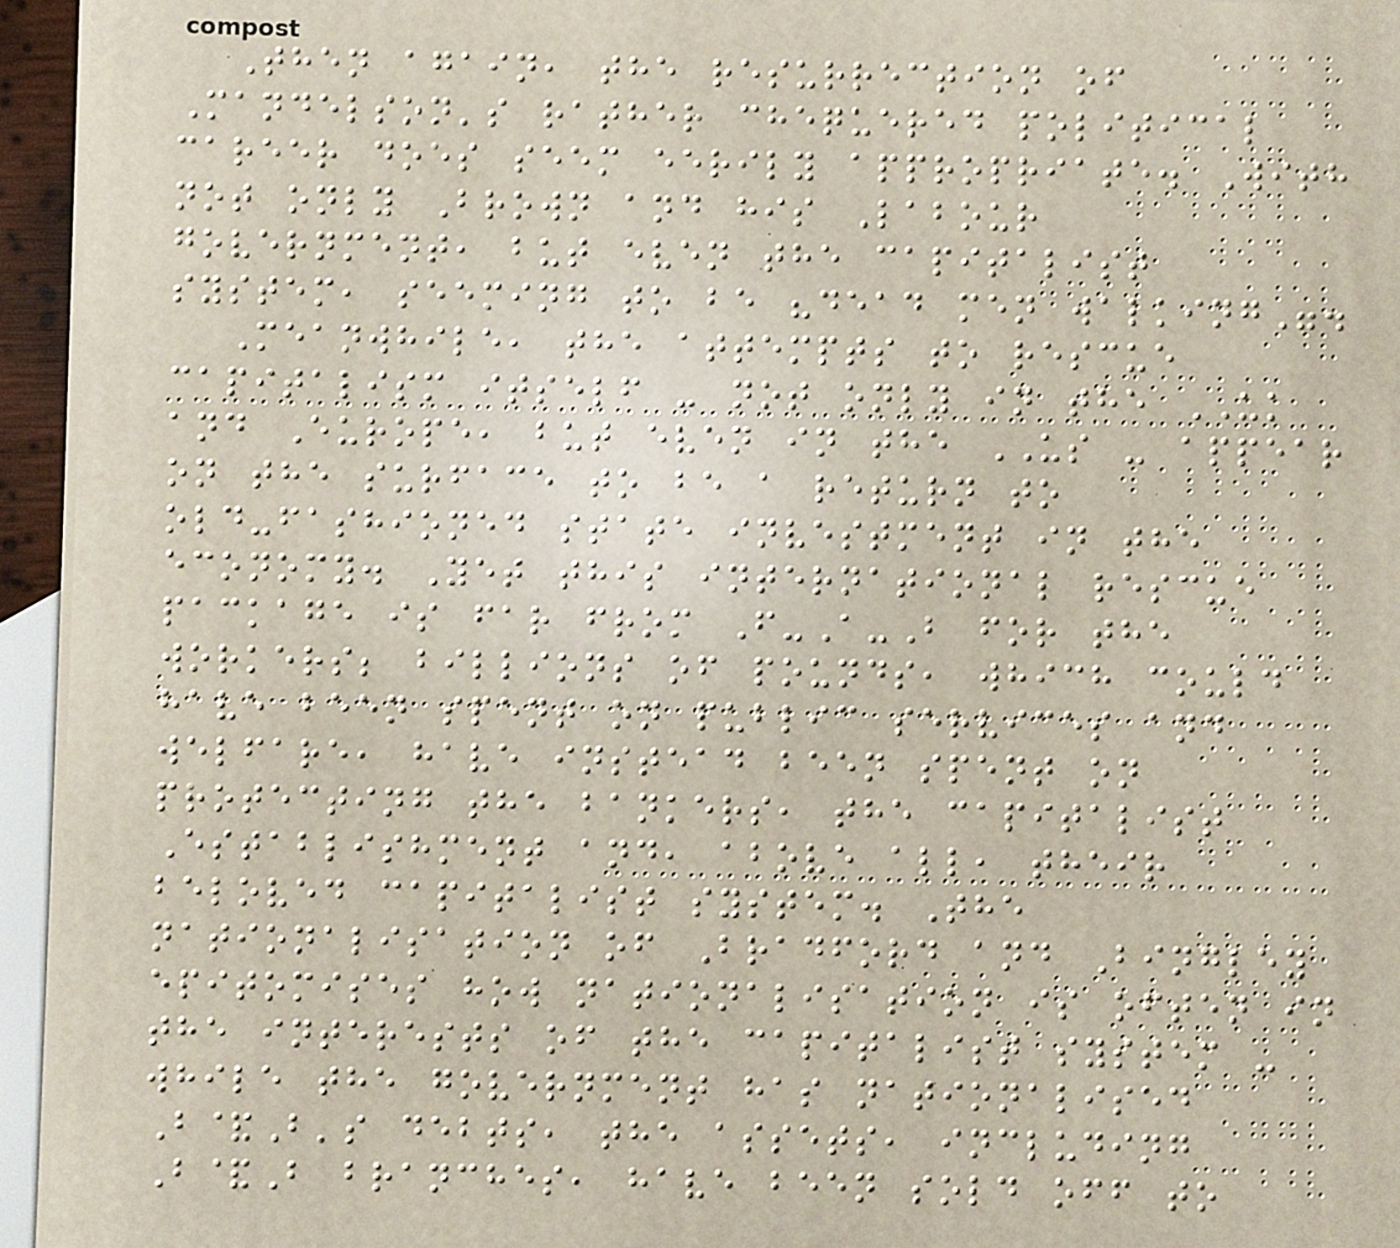Then again, the resurrection of
Mandelson's rather chequered political
career does seem eerily appropriate. With
not only Brown and his Labour
government, but even the capitalist
system, seeming to be "dead men walking".
Meanwhile, the attempts to rescue
capitalism itself - not only in the UK
and Europe, but even in the US - appear
on the surface to be a return to
old-fashioned state investment in the
economy. Yet this international rescue
package is far from F-A-B for the
workers; billions of pounds, which could
have been spent on public services and
welfare, have instead been spent on
protecting the bankers, the capitalist
Establishment and, above all, their
beloved capitalist system. The
nationalisation of Bradford and Bingley
epitomises how nationalisation is often in
the interests of the capitalist system -
while the government has nationalised
B&B's debts, the assets, including
B&B branches, have been sold off to
